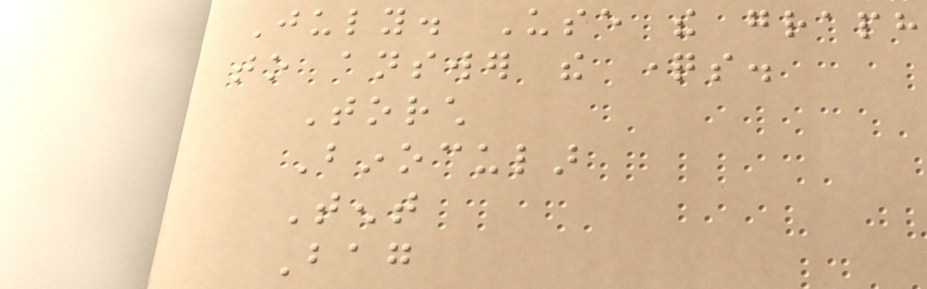July. Use the graph
to answer the questions.
Torch
Binocular
Tent
Bag
